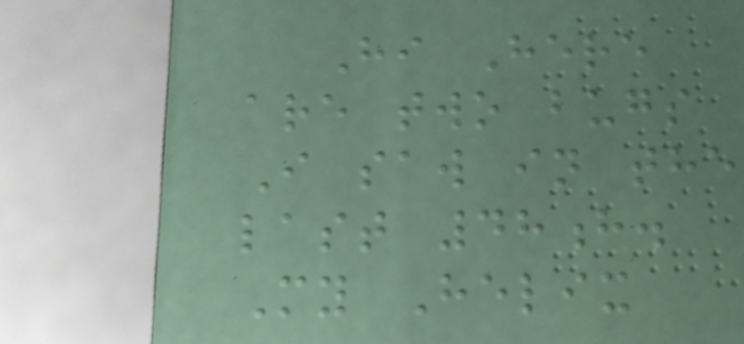Hi Here
are two bugs
I saw in the
last 48h.
My Helix
